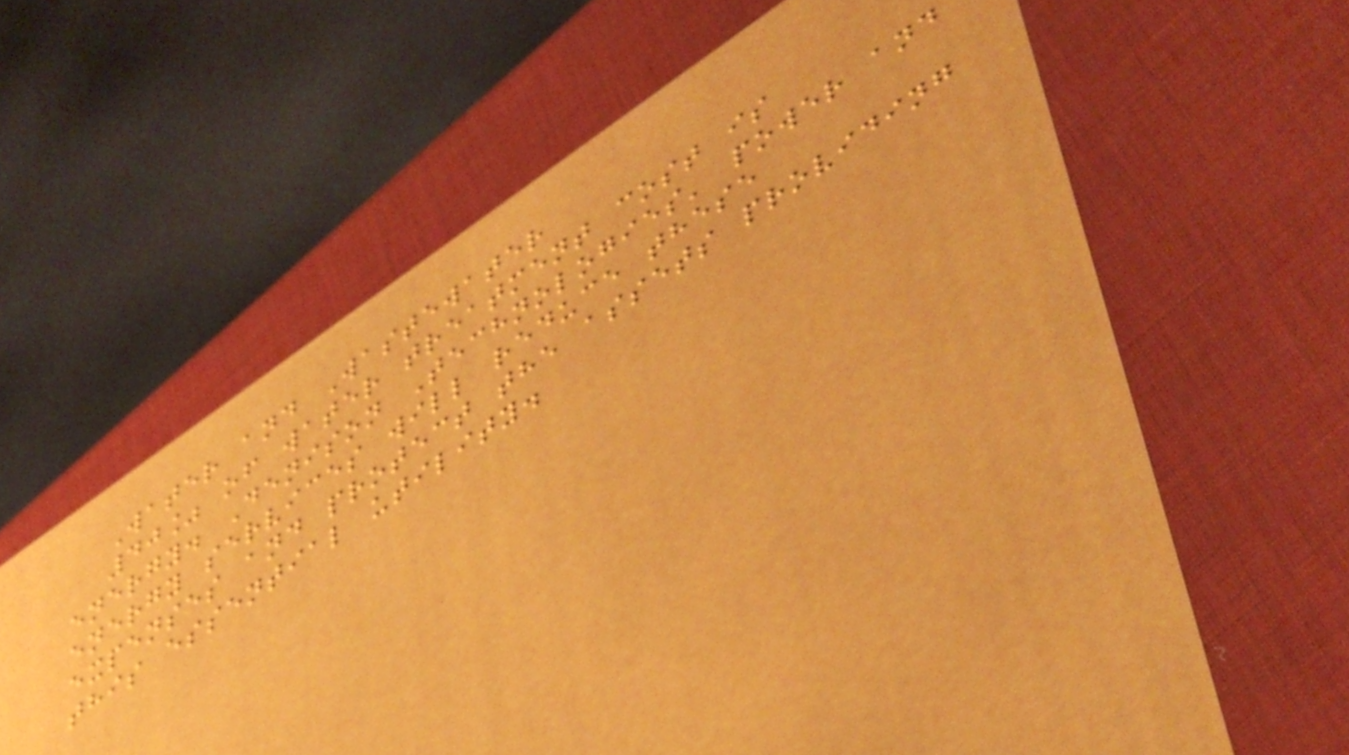Water and Wastewater
40% of water treatment cost is
energy. Denison Technologies' power and
energy services will reduce these
expenses and protect the assets providing
this essential utility.
